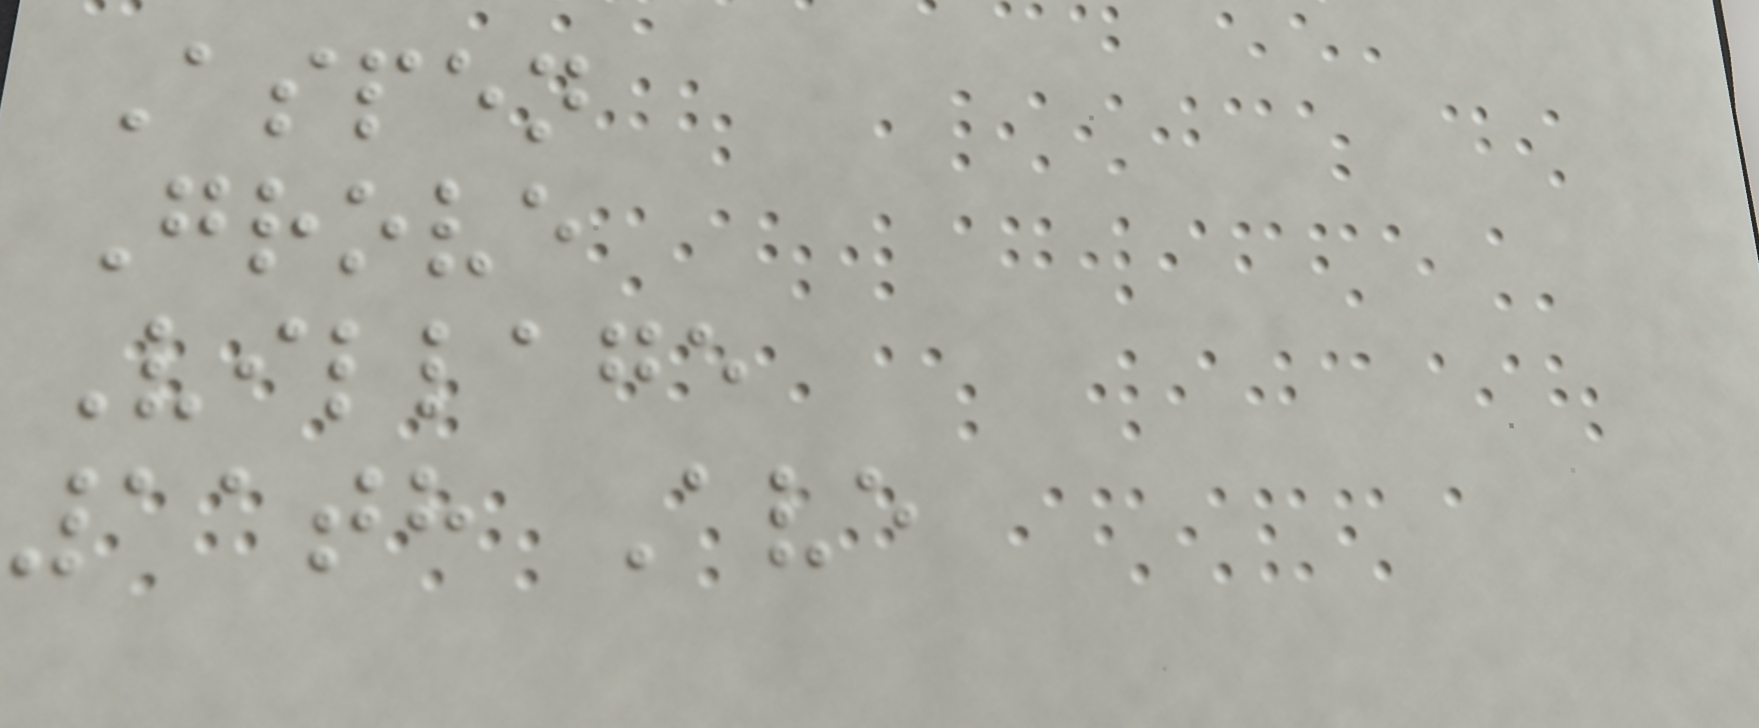Aspen
Grove
Village
11th Ave
